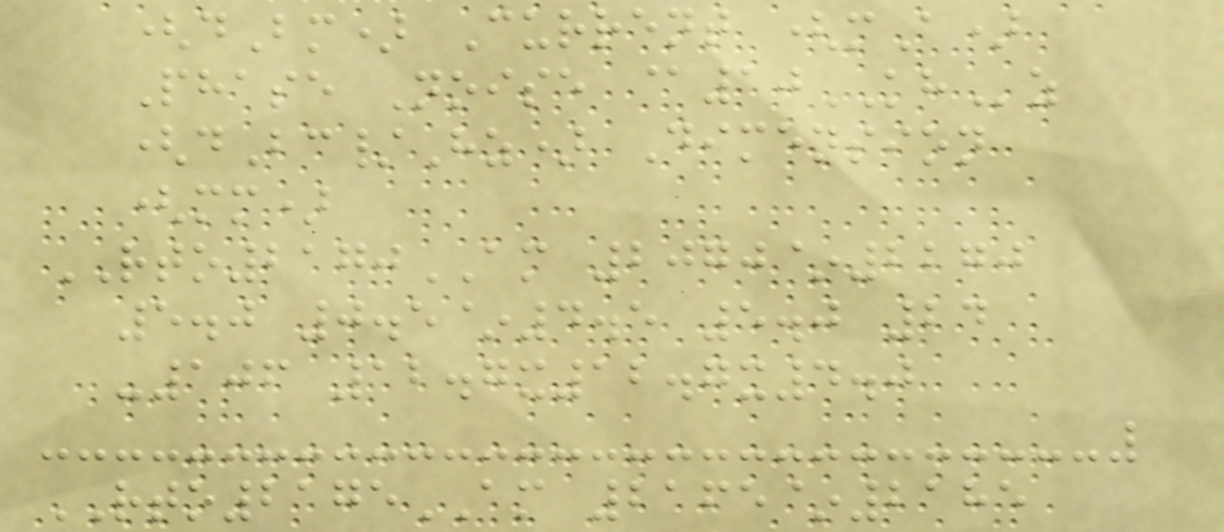(dBm) Current (mA)
Phase Noise @10KHz
(dBc/Hz) Dimension
(mm)
RTO2170AM 2070~2270
5.0 0.5~4.5 5.0 24
-106 12.7x12.7x4.0
RTO2175AM 2165~2185
